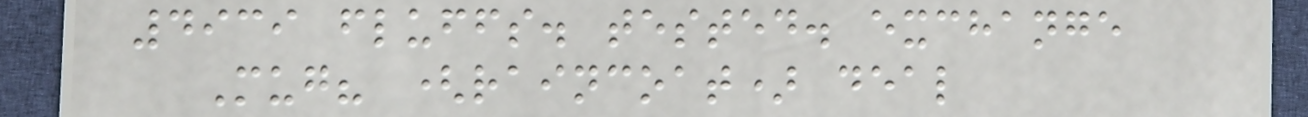4939 fluffs. tested. exchange
Mug? (raincoat) deal
